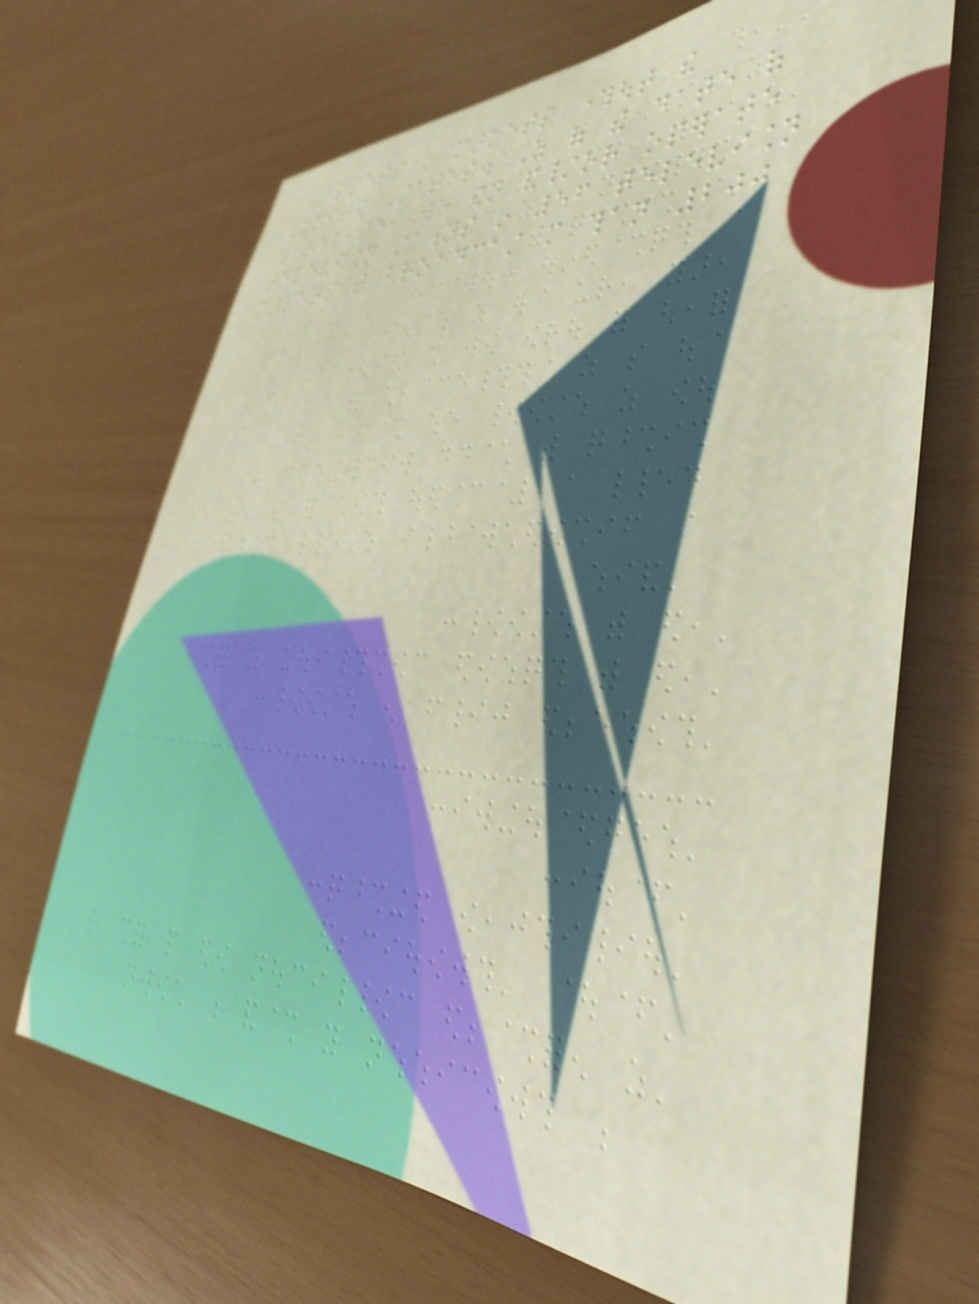assets in markets throughout the
United States. As of the date of
this release, we own and/or operate
television stations in 56 television
markets that broadcast more than 200
